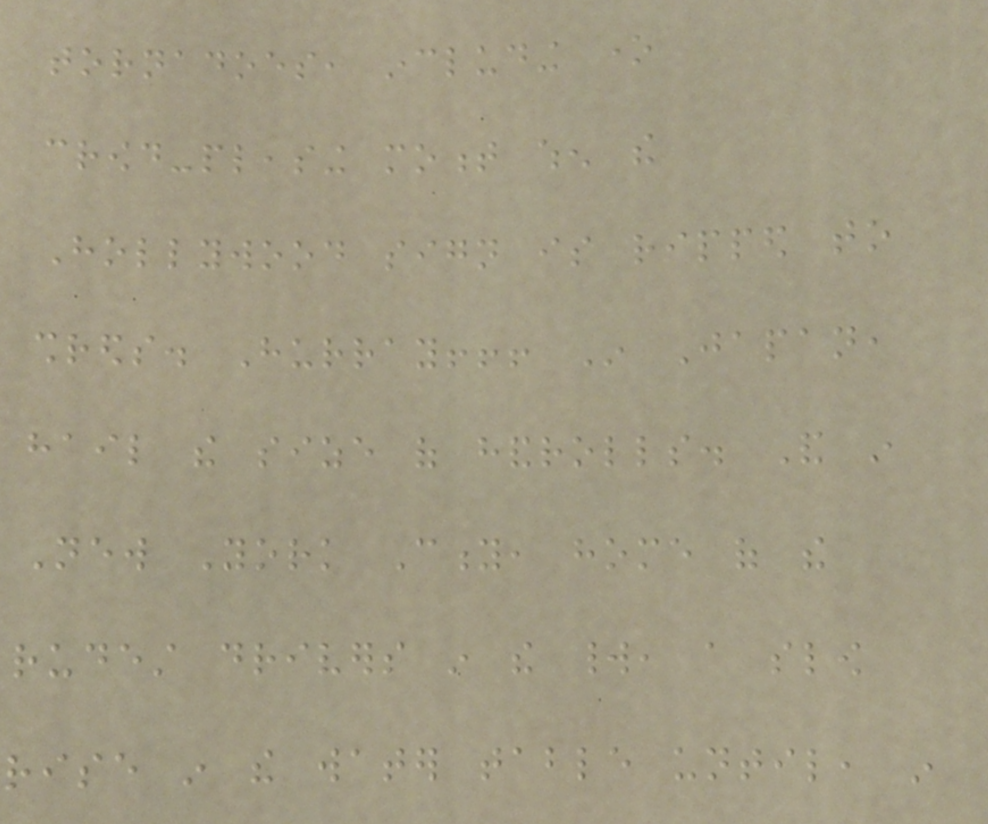tornadoes, including one
crowd-pleasing moment when the
Hollywood sign is ripped to
shreds. Hurray!!! In Japan,
hail the size of handrolls. And in
New York City, home of the
rudest drivers in the world, a slow
rise in the water table until, in
